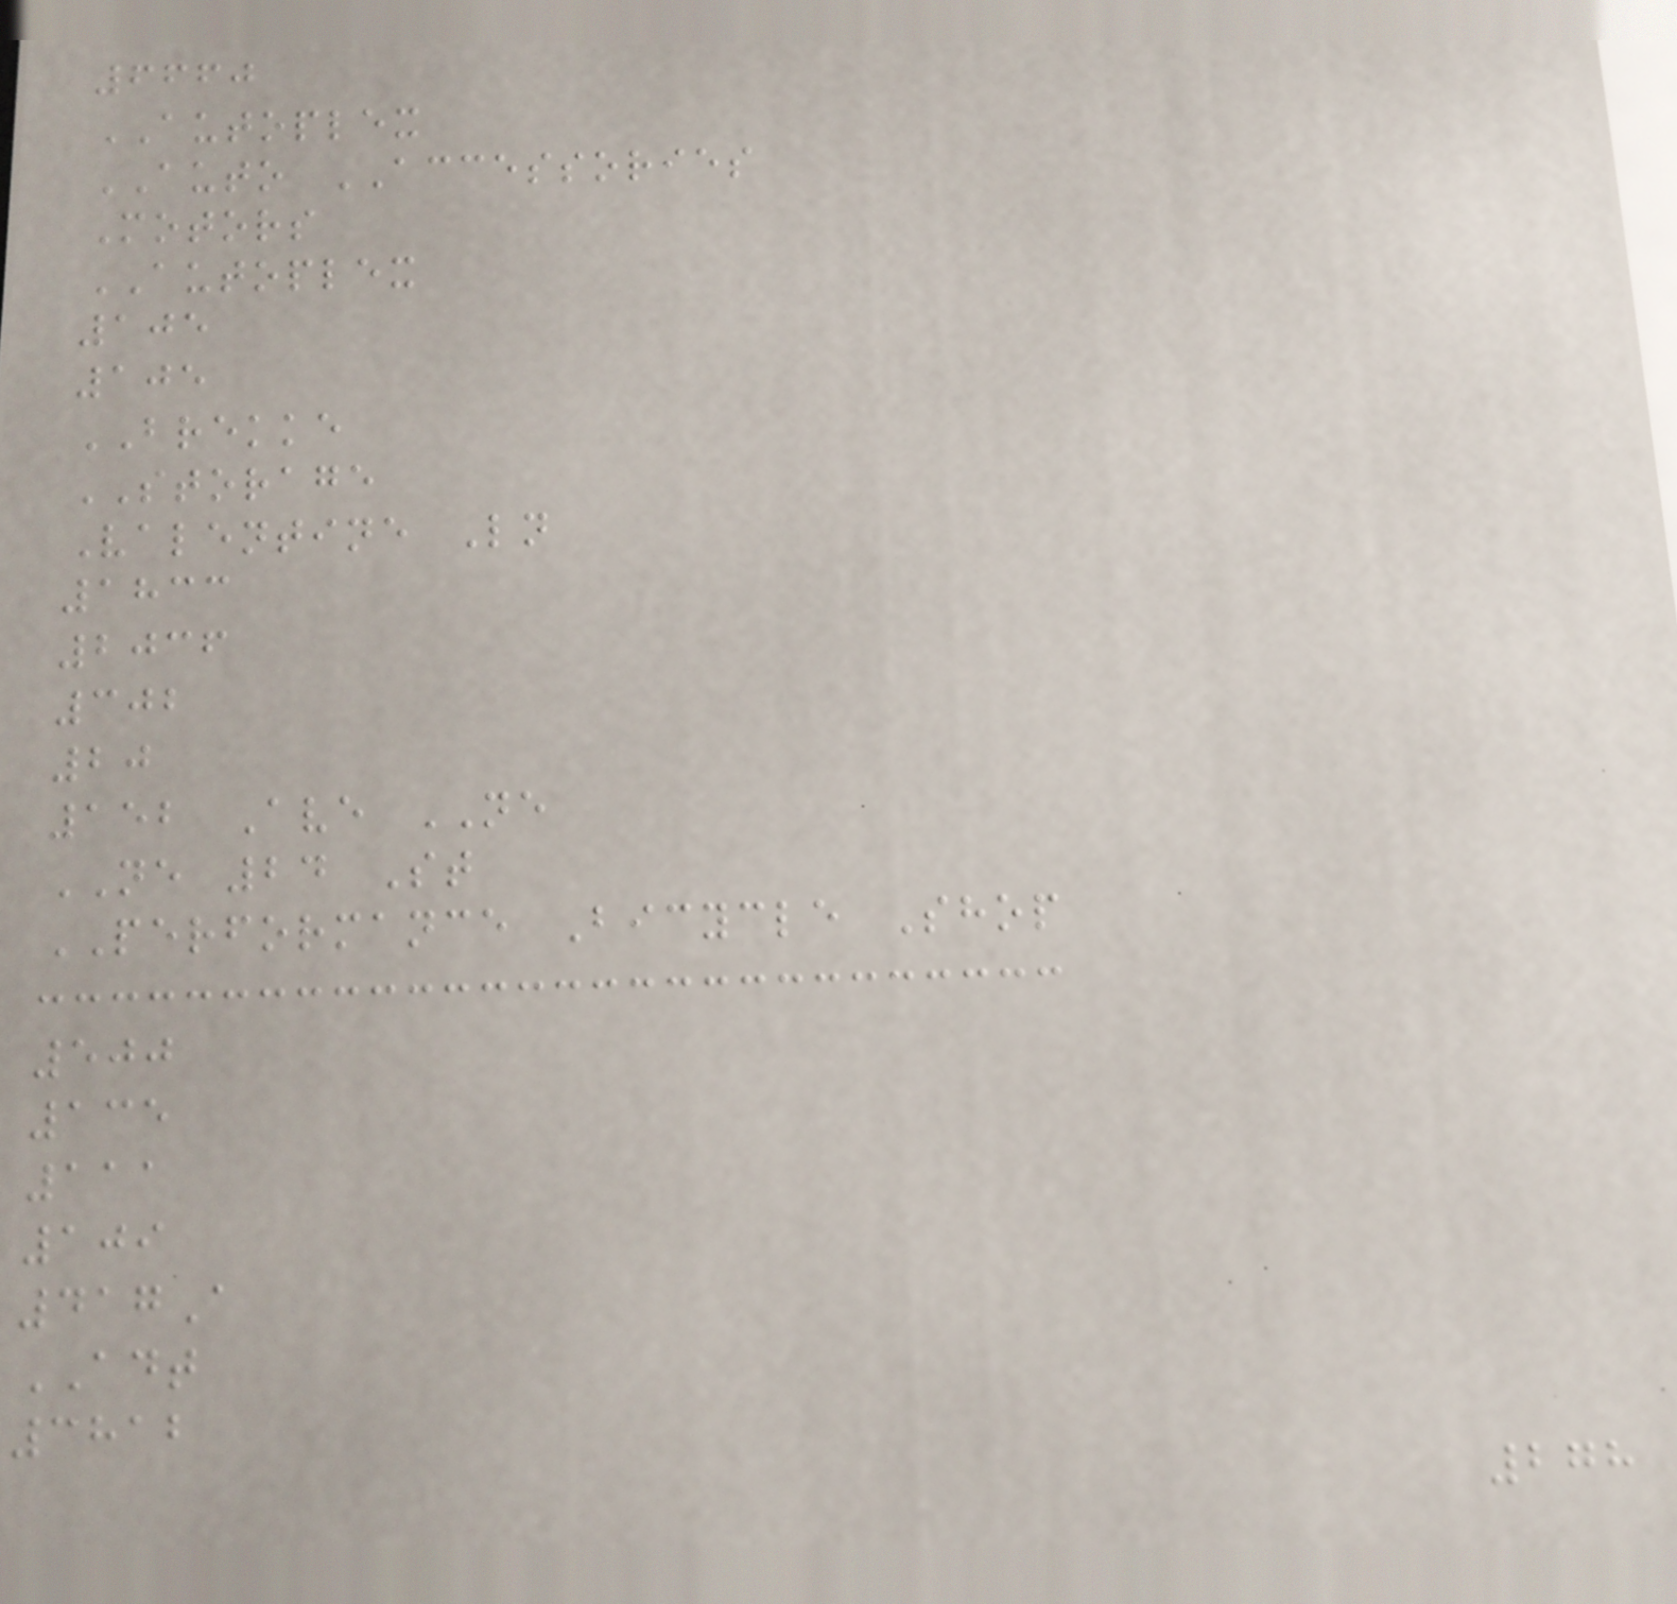6660
AUTOPLEX
AUTO ACCESSORIES
Motors
AUTOPLEX
105
105
BREKKE
STORAGE
Valentine Ln
1833
2036
302
20
152 Ave NE
NE 24 St
PERFORMANCE Bicycle Shop
500
135
111
109
417A
ADT
3812
278
